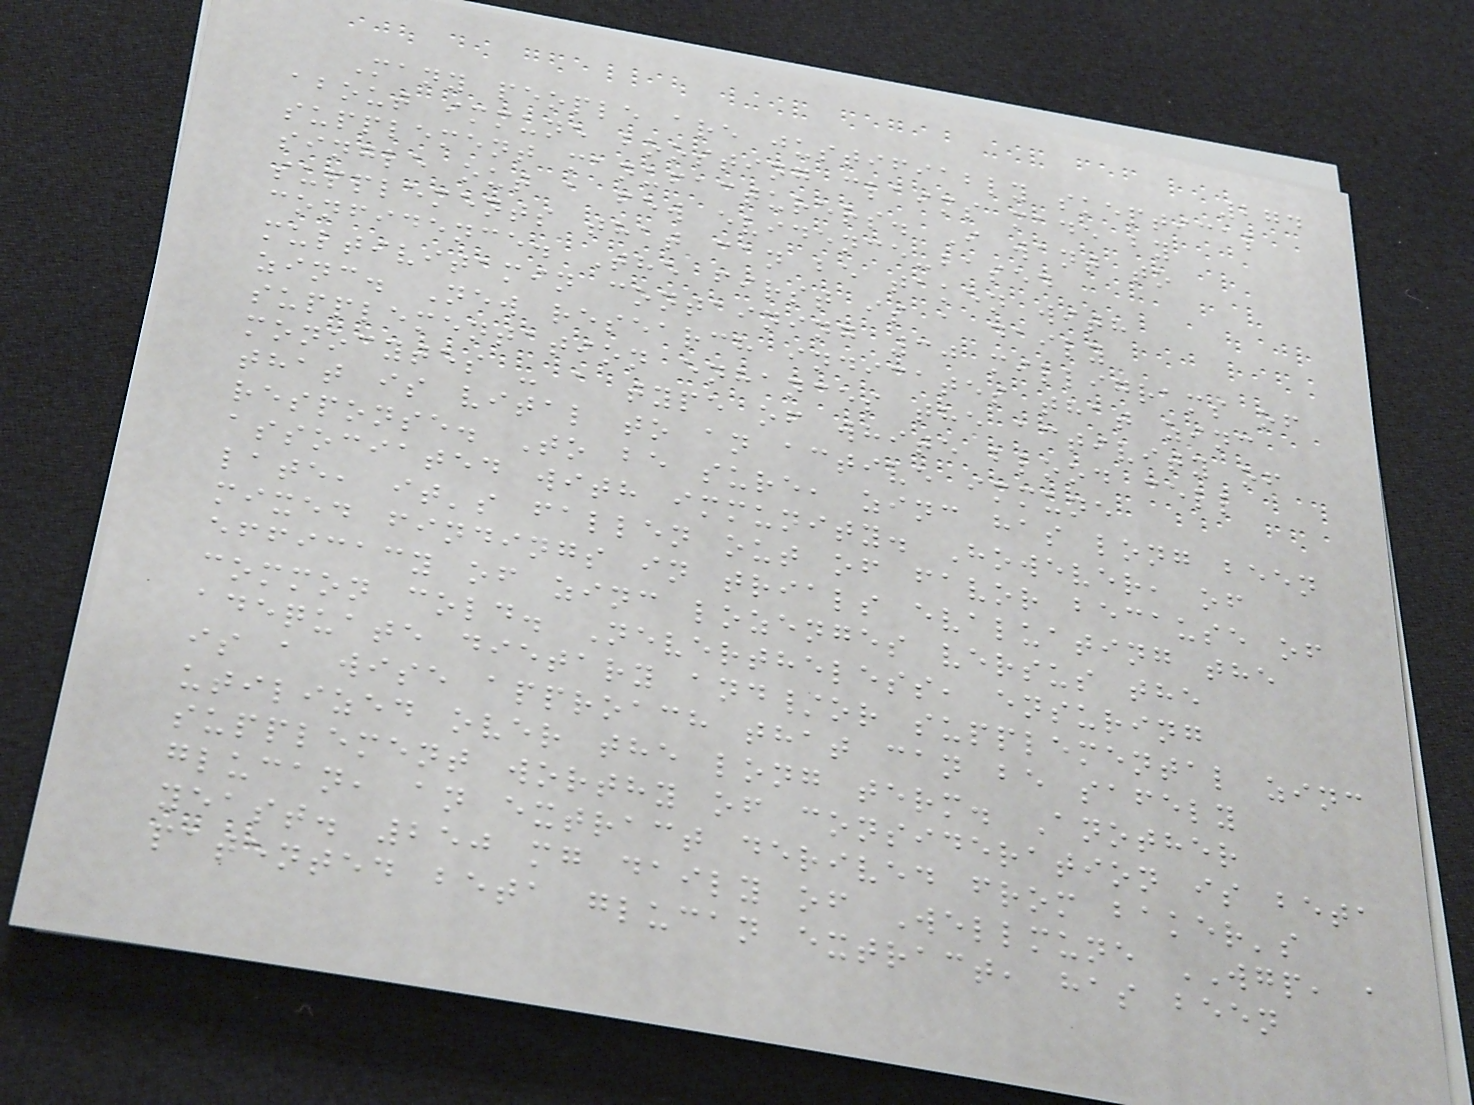274
Many people are justifiably skeptical
about immune boosting claims made by
supplement manufacturers. I want to
single out a few evidence-based
supplements that can be taken with
confidence. The first is a daily
multivitamin containing 30 milligrams of
zinc. New research indicates that zinc
supplementation enhances the activity of
monocytes - a type of white blood cell
that is vital to an active immune
response. To be sure, zinc has long been
associated with immunity. However, of
late, it's fallen out of favor because of
mixed findings in trials evaluating the
efficacy of zinc lozenges versus the
common cold. Nevertheless, ensuring
adequate dietary and/or supplemental zinc
is a wise approach that can be safely
utilized over the long term. Another
supplement worthy of consideration is beta
glucan, an extract derived from baker's
yeast. 250 mg daily of Wellmune WGP, a
patented beta glucan extract, has been
